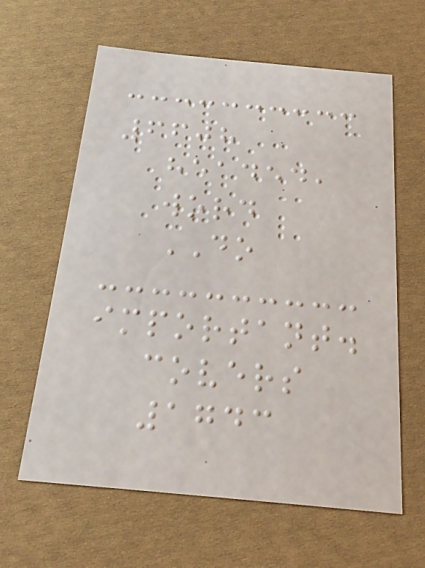6608
headed,
word
DO
important.
covers
1743
